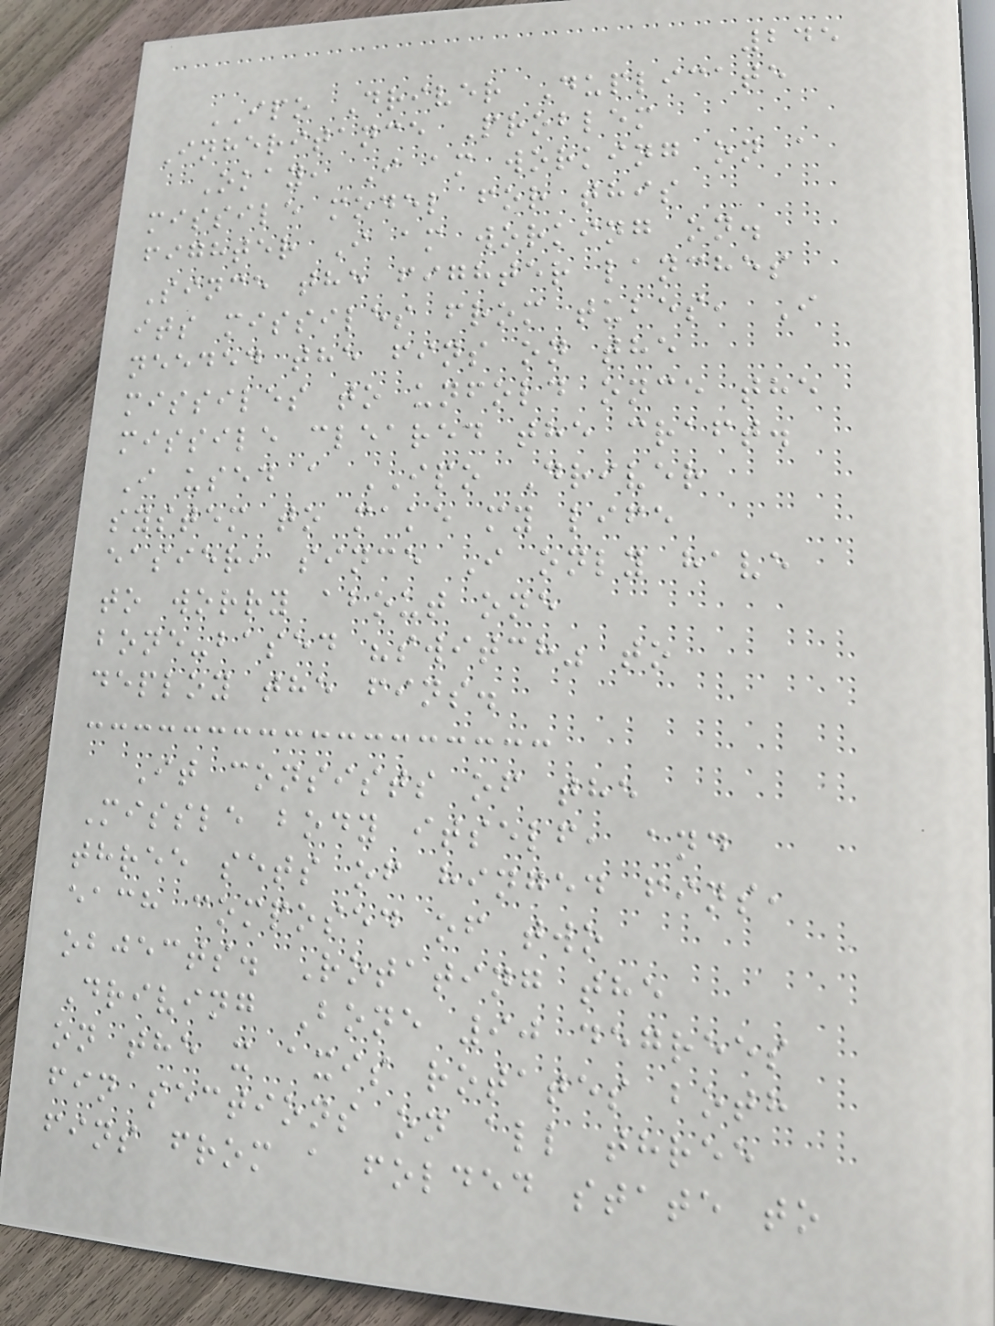245
IPO Driver Duplicate
Inheritance Problem
Okay, I am working on a
missile model for this
fighter I am working on.
Since the fighter lanches
its missiles from tubes, I
needed the fins on the
missiles to unfold once the
missile cleared the craft.
I used a IPO Driver
system to make my life
easier, since I only have
to worry about one
bone-based "switch" to
deploy the fins.
It consists of the
Missle body itself, and
three sets of hinged fins,
each composed of two
objects. Rotating the
Driving Bone 90 degrees
on the x axis rotates both
fin sections on all three
fins from a folded state to
